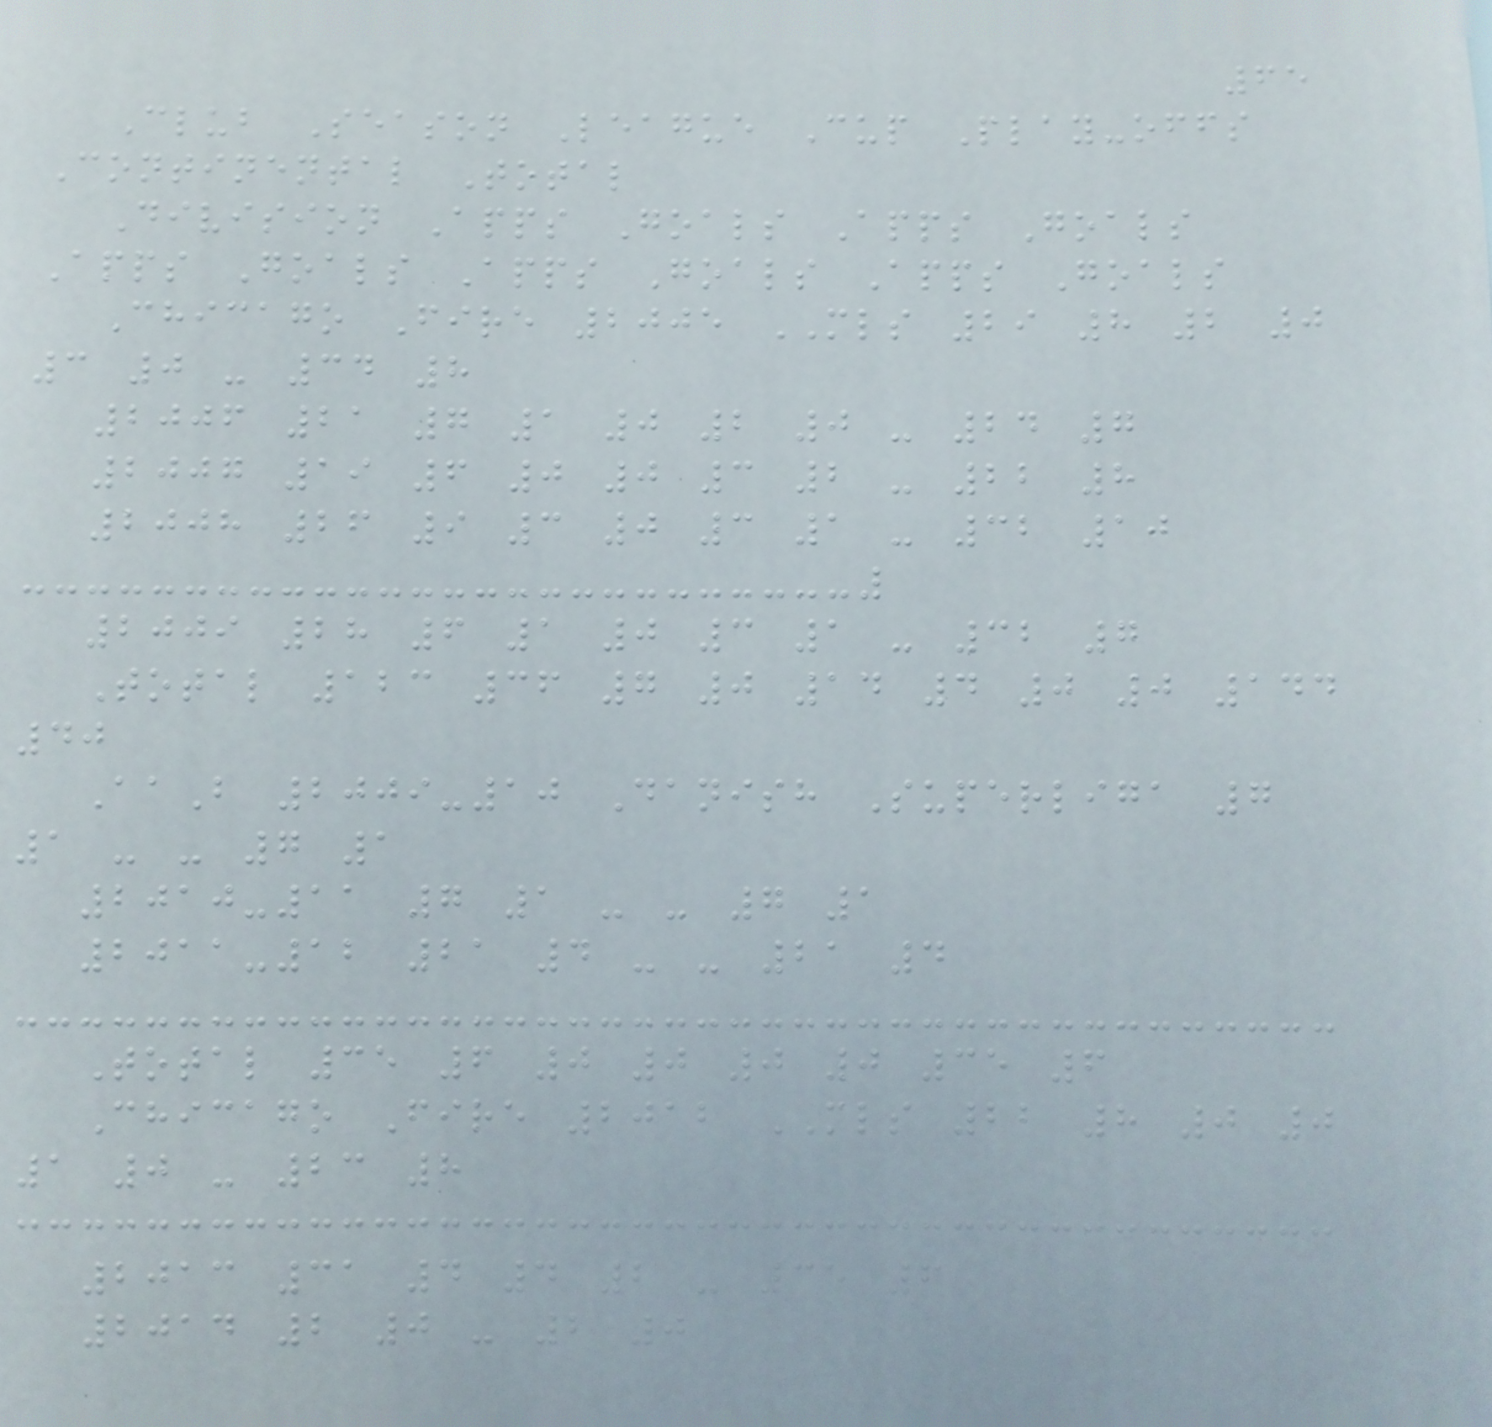65
Club Season League Cup Play-offs
Continental Total
Division Apps Goals Apps Goals
Apps Goals Apps Goals Apps Goals
Chicago Fire 2005 MLS 29 8 2 0
3 0 - 34 8
2006 21 7 1 0 2 0 - 24 7
2007 19 6 0 0 3 2 - 22 8
2008 26 9 3 0 3 1 - 32 10
2009 28 6 1 0 3 1 - 32 7
Total 123 36 7 0 14 4 0 0 144
40
AaB 2009-10 Danish Superliga 7
1 - - 7 1
2010-11 7 1 - - 7 1
2011-12 21 4 - - 21 4
Total 35 6 0 0 0 0 35 6
Chicago Fire 2012 MLS 22 8 0 0
1 0 - 23 8
2013 31 4 4 2 - 35 6
2014 2 0 - 2 0
